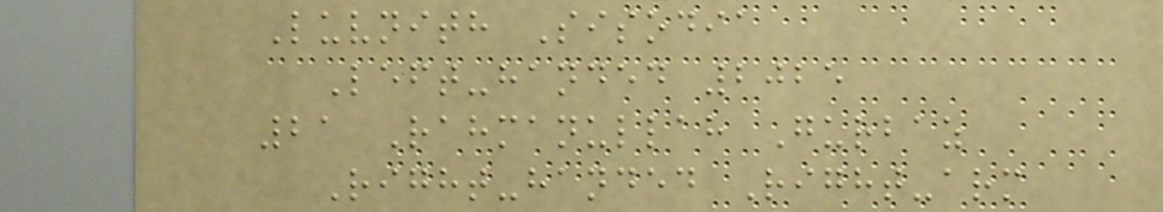Luvnith Sisodia
Left-handed 2025
21 Rahmanullah Gurbaz
Right-handed Right-arm
